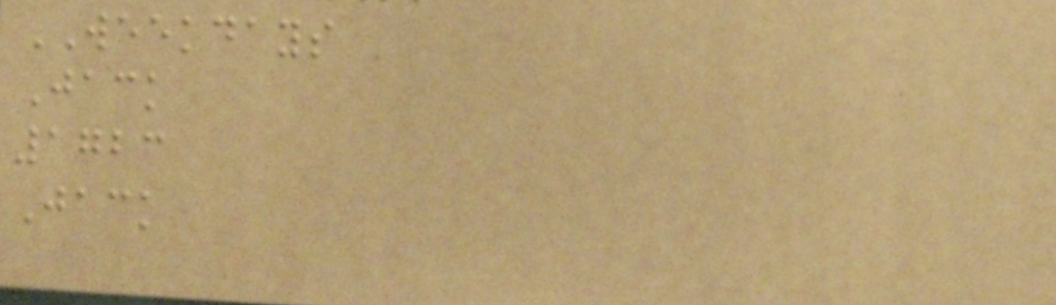WEEKDAYS
Jack
1723
Jack
